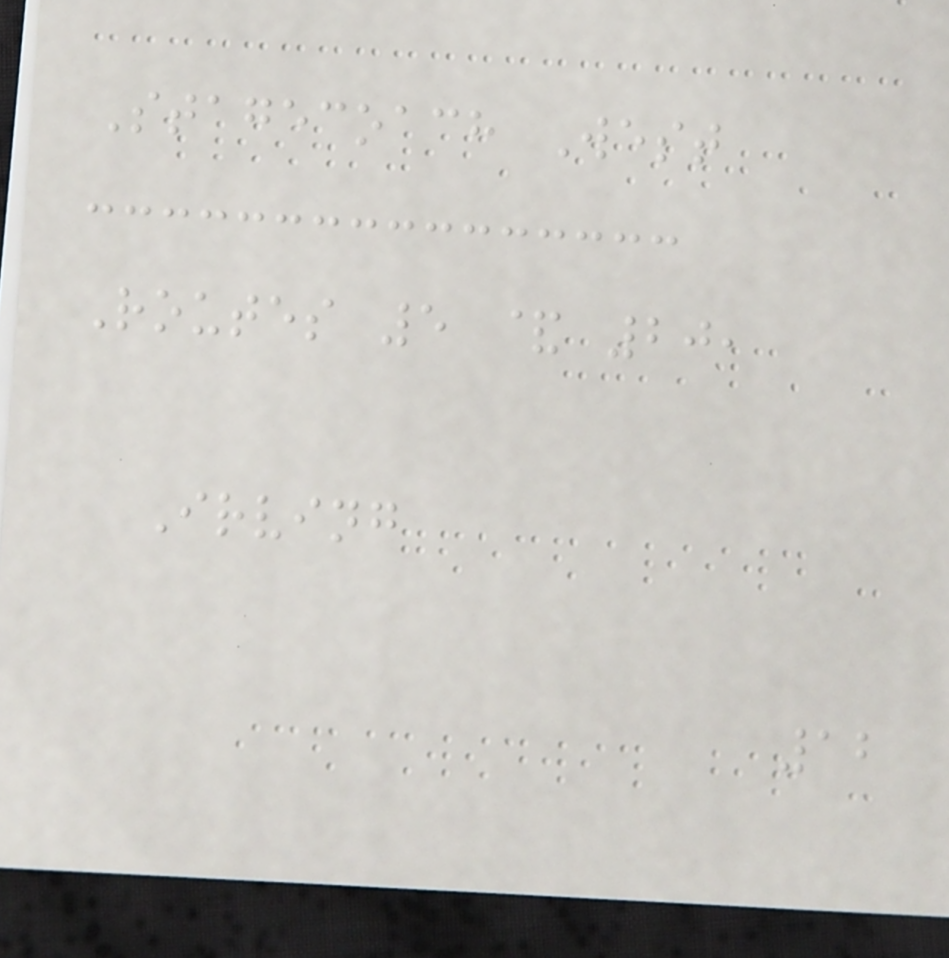Stagecoach West
Routes 5 & 20,
Irving
12
